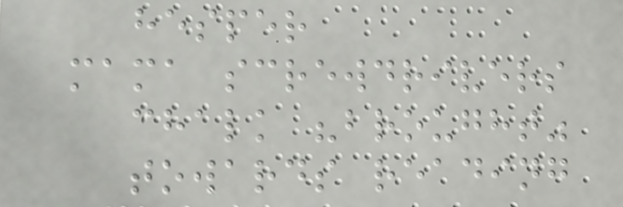hesper
mama screwdrivers
chalk "brought"
towards reading
